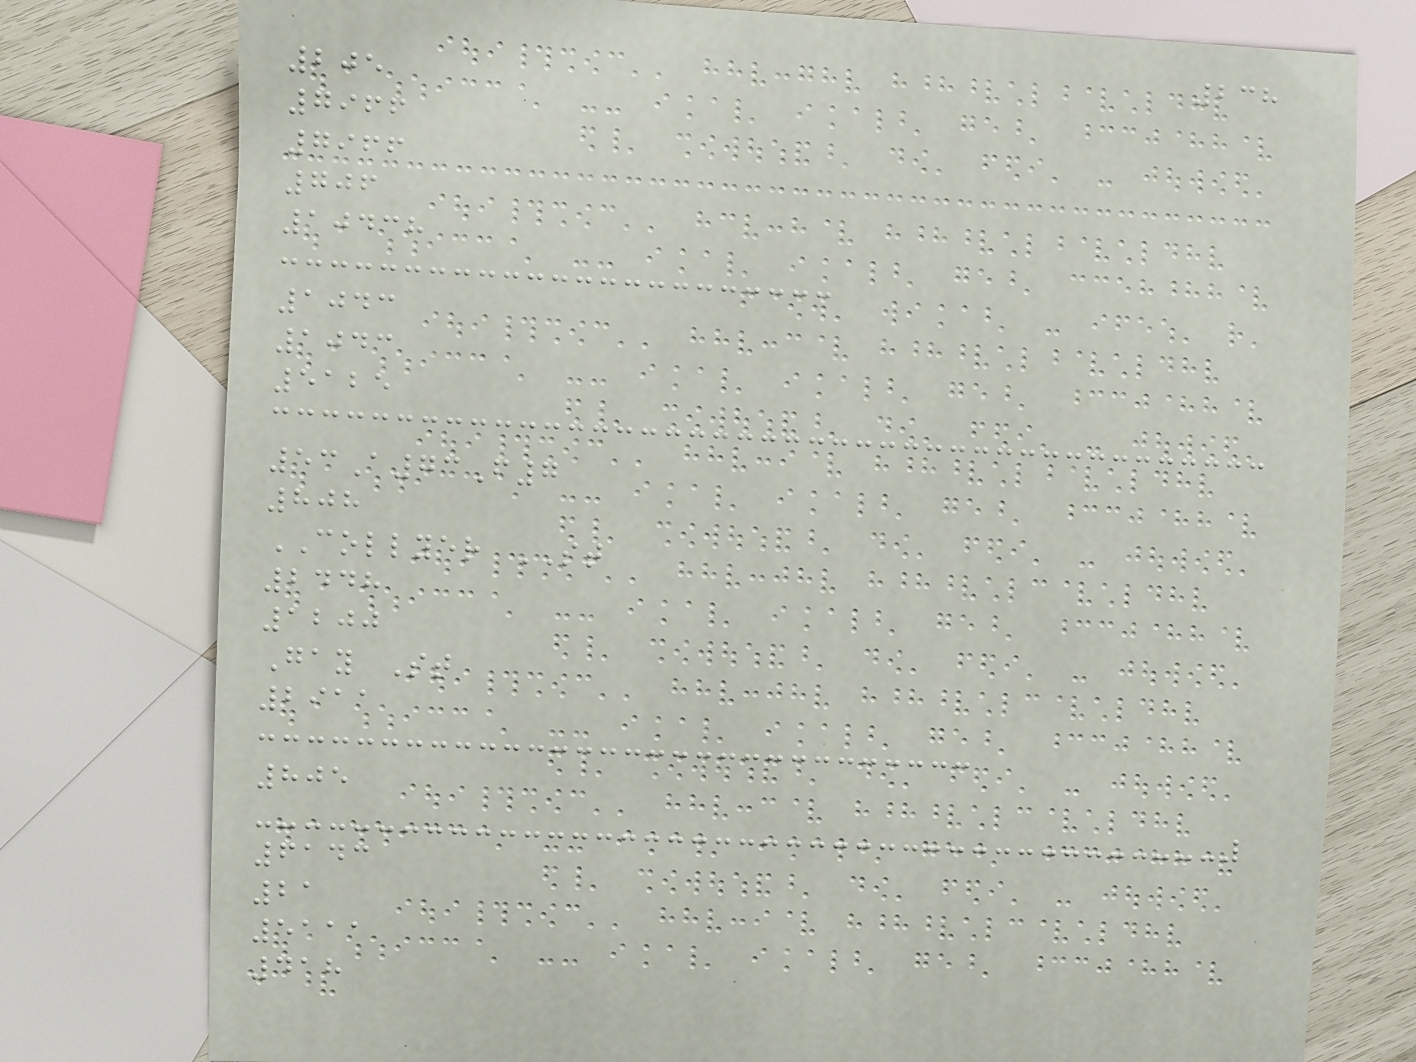238
205
7966
7966
706
10438
1043
1043
5125
53A73F7
808
COLLYER ST
2448
1200
Gay St
2911
805
6143
21
5111
418
